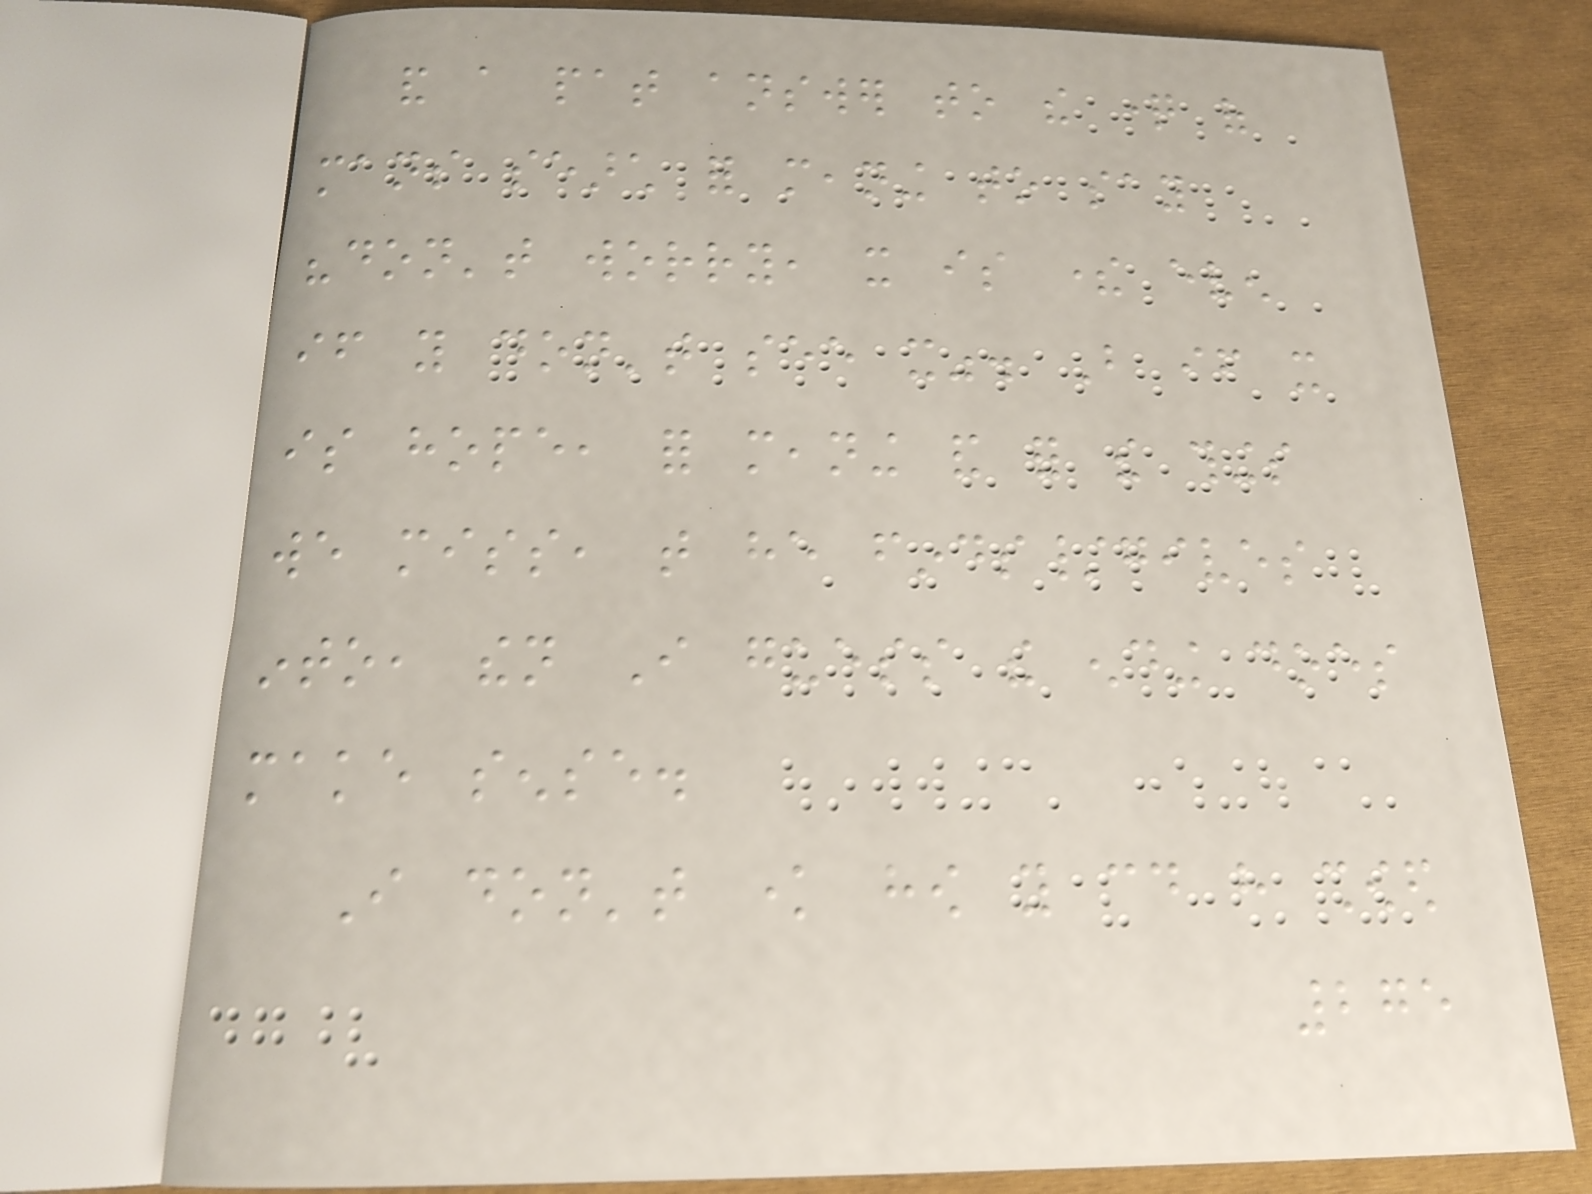and a pat answer to the question of
mans search for meaning to say
"don't worry, it is there even
if you don't see it". But if it
is hope, for meaning and for the things
we miss, that he finds/gives
into, then I guess the ending does
make sense.
I don't know how you could have showed
275
